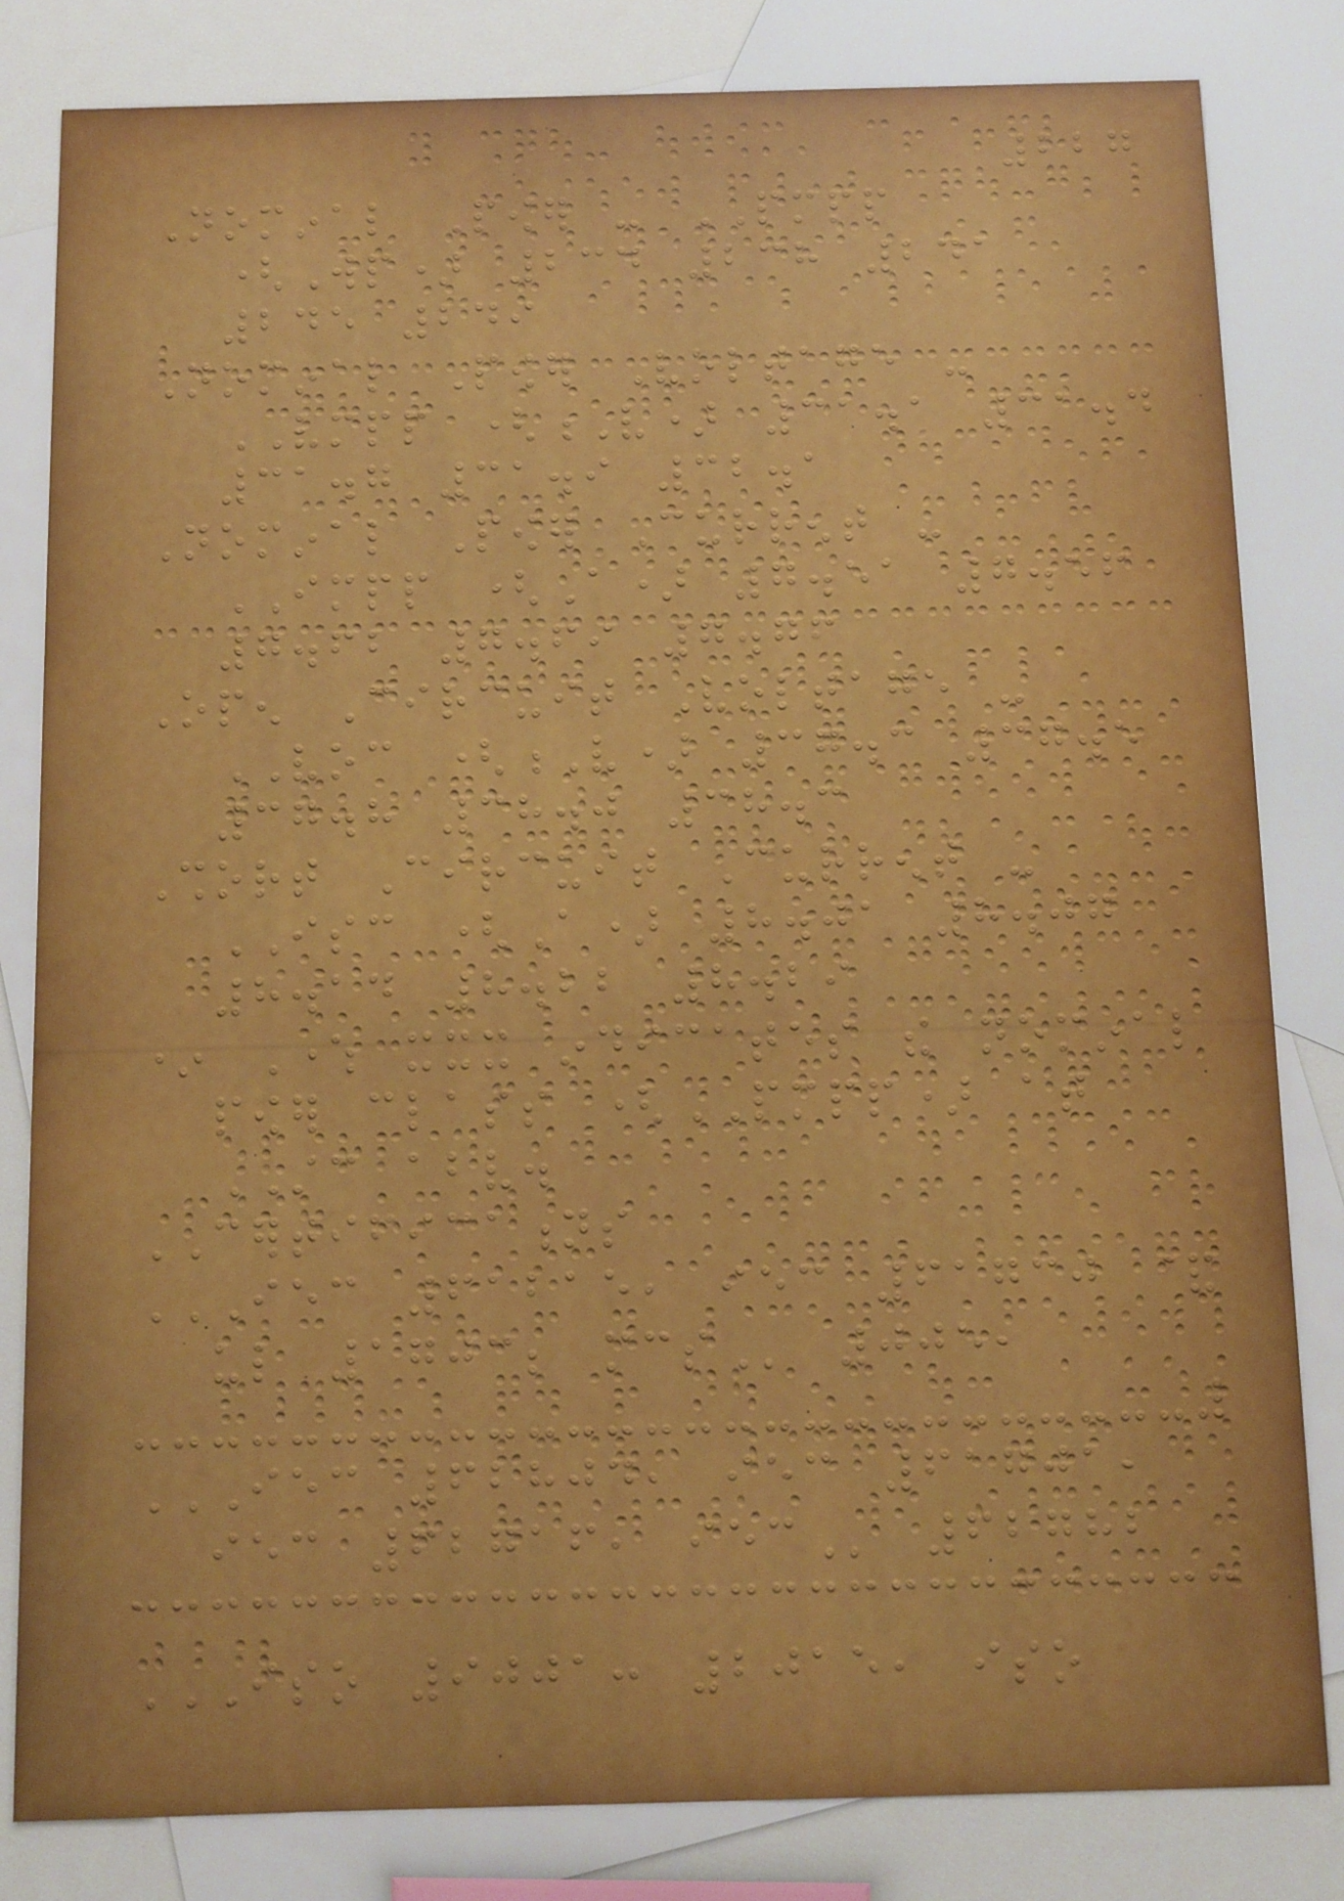227
Nominal Power - PMPP
(Wp) 234 238 241
245 249
Nominal Power Voltage -
VMPP (V) 31.1 31.4
31.7 31.9 32.1
Nominal Power Current -
IMPP (A) 7.51 7.56
7.62 7.69 7.76
Open Circuit Voltage -
VOC (V) 37.3 37.5
37.8 38.0 38.3
Short Circuit Current -
ISC (A) 8.01 8.07
8.14 8.22 8.29
* Where xxx indicates the nominal
power class (PMPP) at
STC above.
CERTIFICATIONS
IEC 61215, IEC 61730 &
UL 1703; MCS 005,
IEC 62804, IEC 61701,
IEC 62716, IEC 62782
ISO 9001: 2015, ISO
